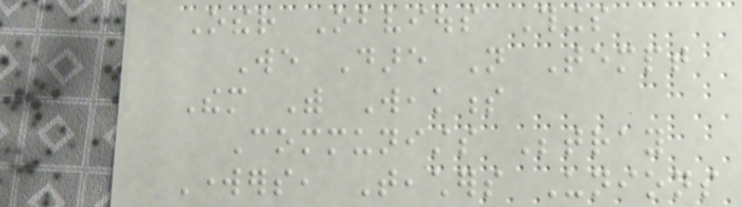Other Obvious Things
We Dare Not Tempt
Them With Weakness
Communists Betray
Workers, Teachers Unions
